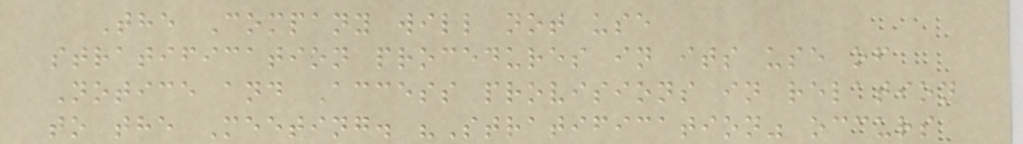The Company will not use
stratification procedures in its use of
Notice and Access provisions in relation
to the Meeting. "Stratification" occurs
